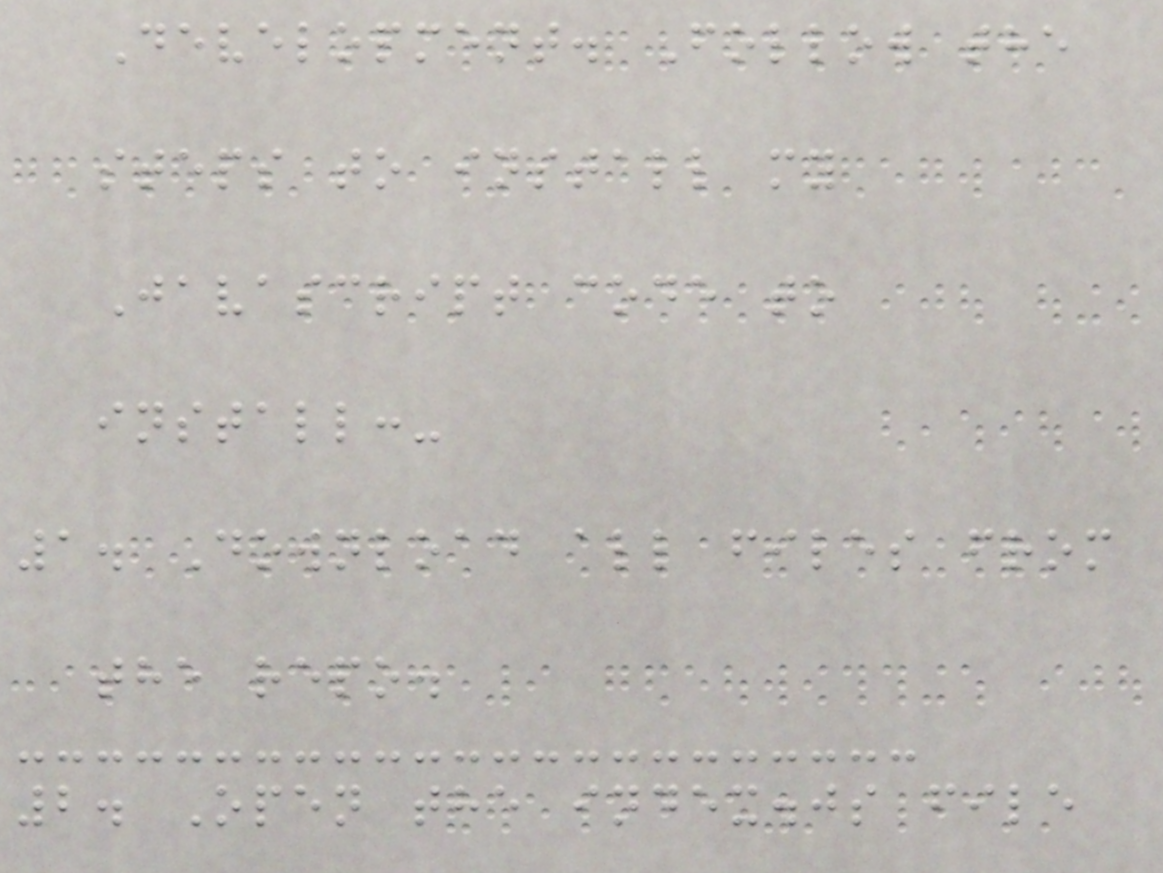Development. Follow the
steps to install my
Javascript code to
install:-
1. Download all files from
the repo.
2. Open the index.js file
